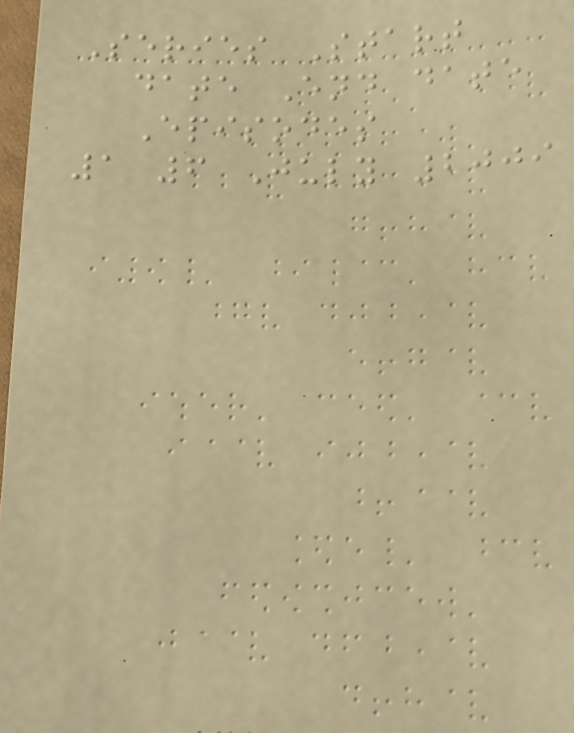Series Start
date End date
Episodes
1 6 July 2009
